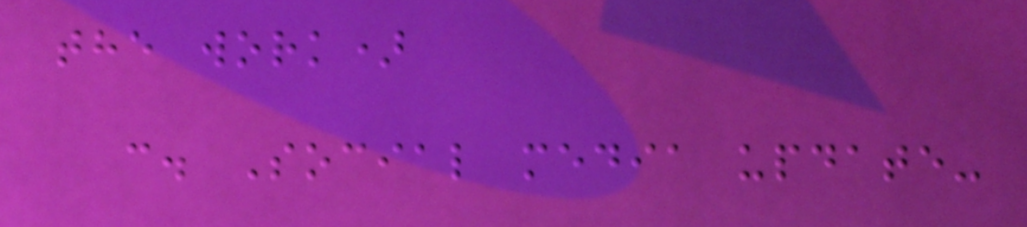the work)
c. Social media update-
